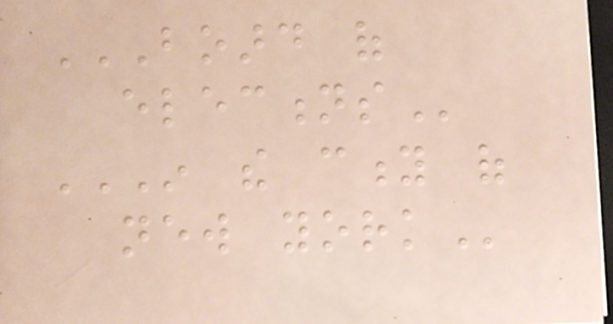BOARD OF
ELECTIONS
IN THE CITY OF
NEW YORK
